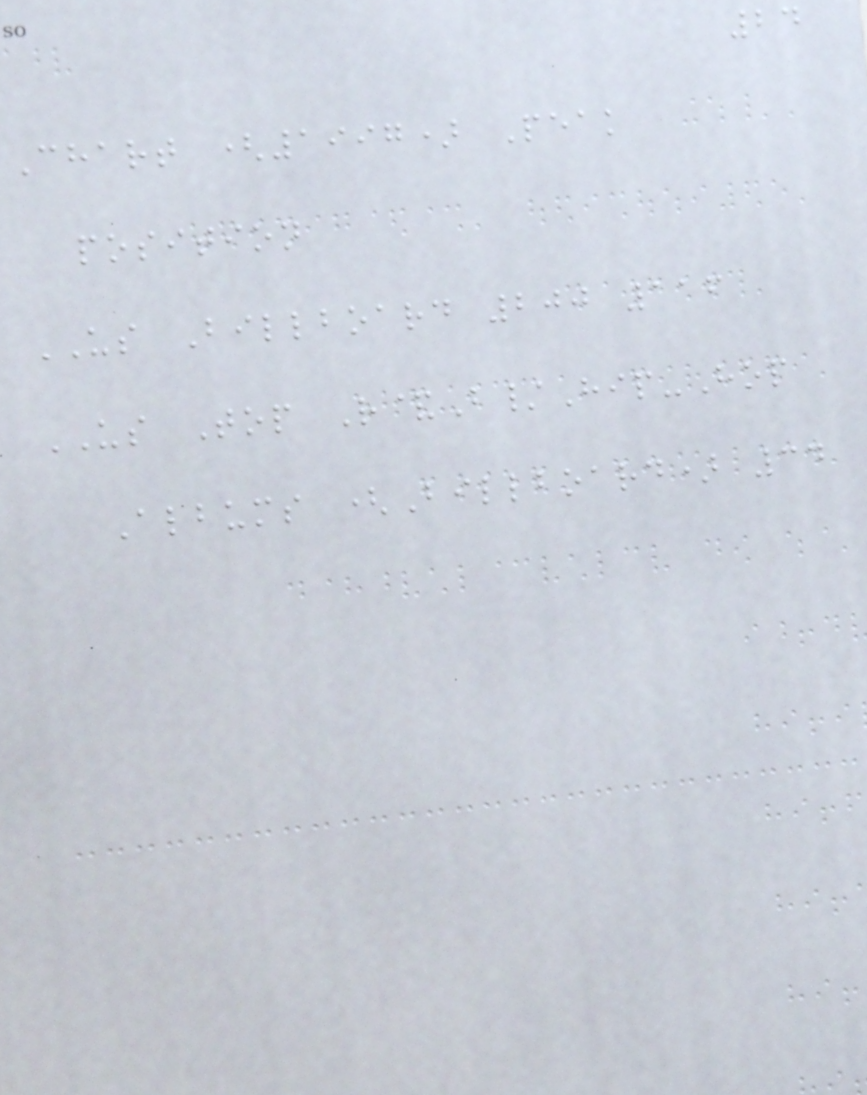24
Chart (1997) Peak
position
US Billboard 200 116
US Top R&B/Hip-Hop
Albums (Billboard) 34
